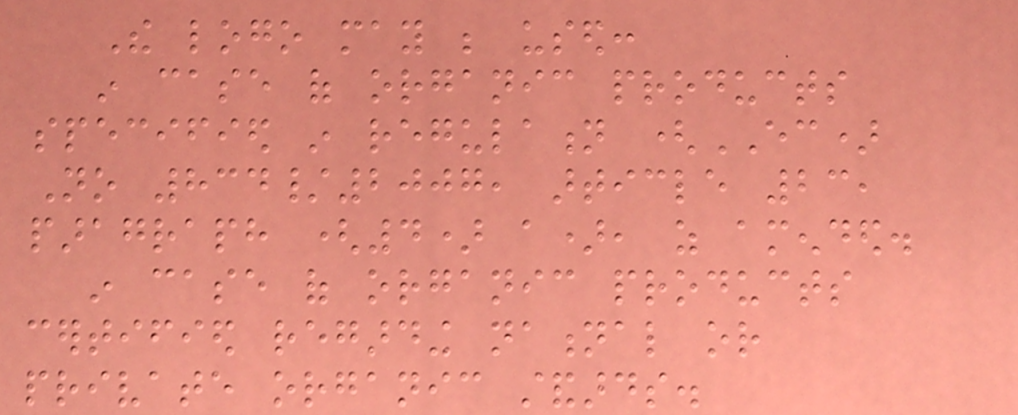The logo may be used:
in case of organic products
specified in regulation (EC)
No 834/2007, article 23,
paragraph (4) a), as amended.
in case of organic products
certified regarding national or
private organic standards.
